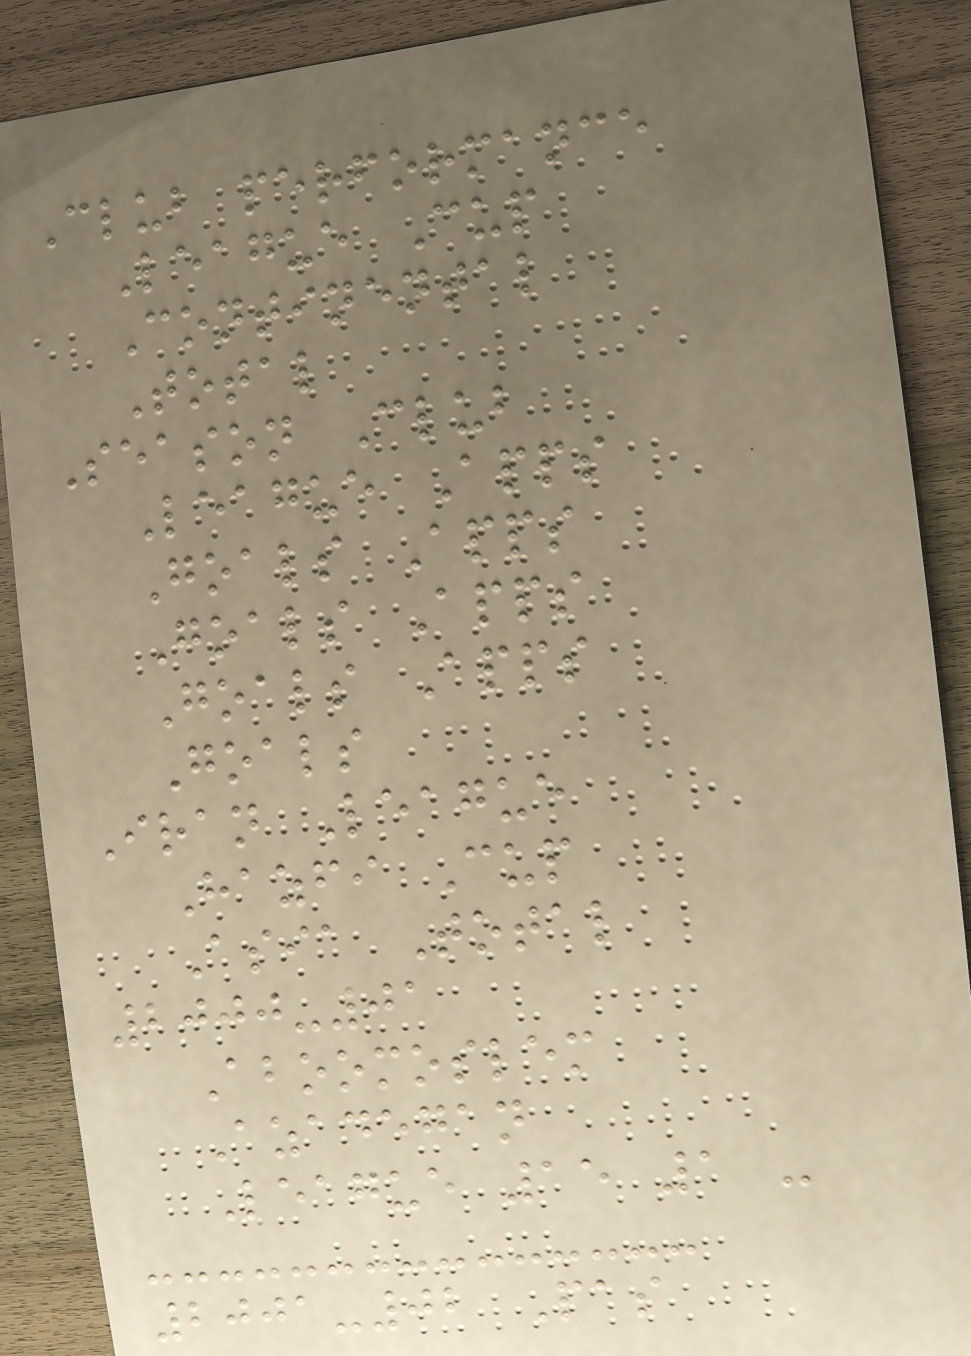Club performance
League Cup
Continental
Total
Season Club
League Apps
Goals Apps
Goals Apps
Goals Apps
Goals
Iran League
Hazfi Cup
Asia Total
2000-01
Aboomoslem
Azadegan
League 15 1 -
2001-02 Pas
